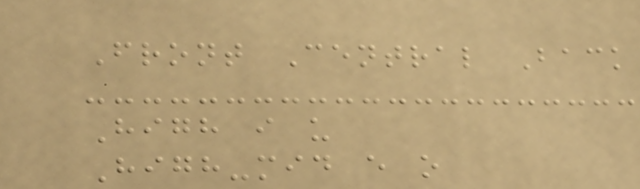Front Central Back
High i u
High-mid e o
